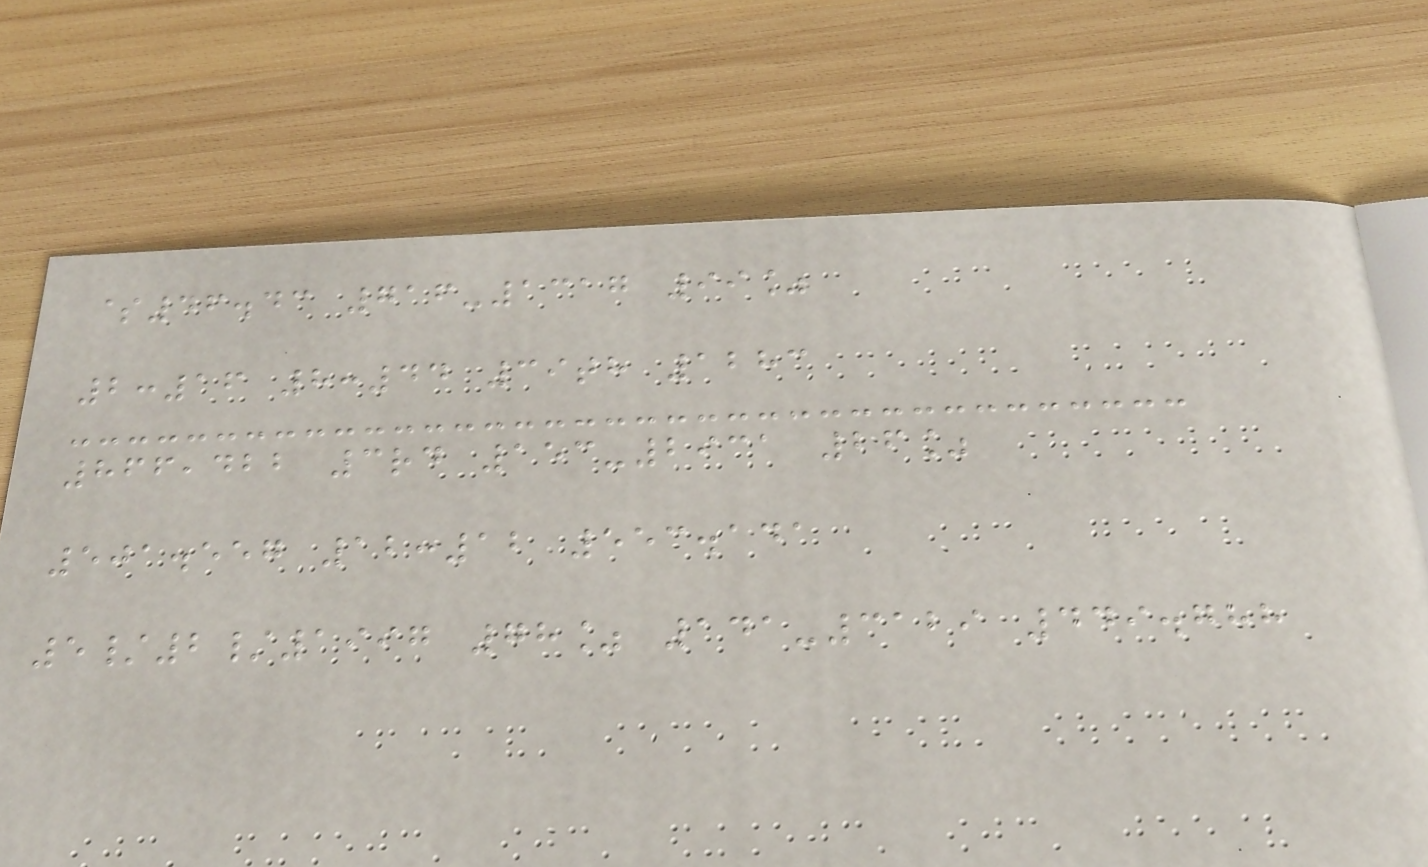$46.43 716-1317 99%
2:16 8:44 39th 1283
866,422 3rd 153-2931 26%
501.557 12:12 553.141
5/2/1997 78% 141-3129 449.788
